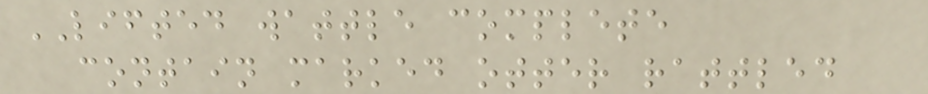LIFTED wattle complete
contain marked otter rattled
